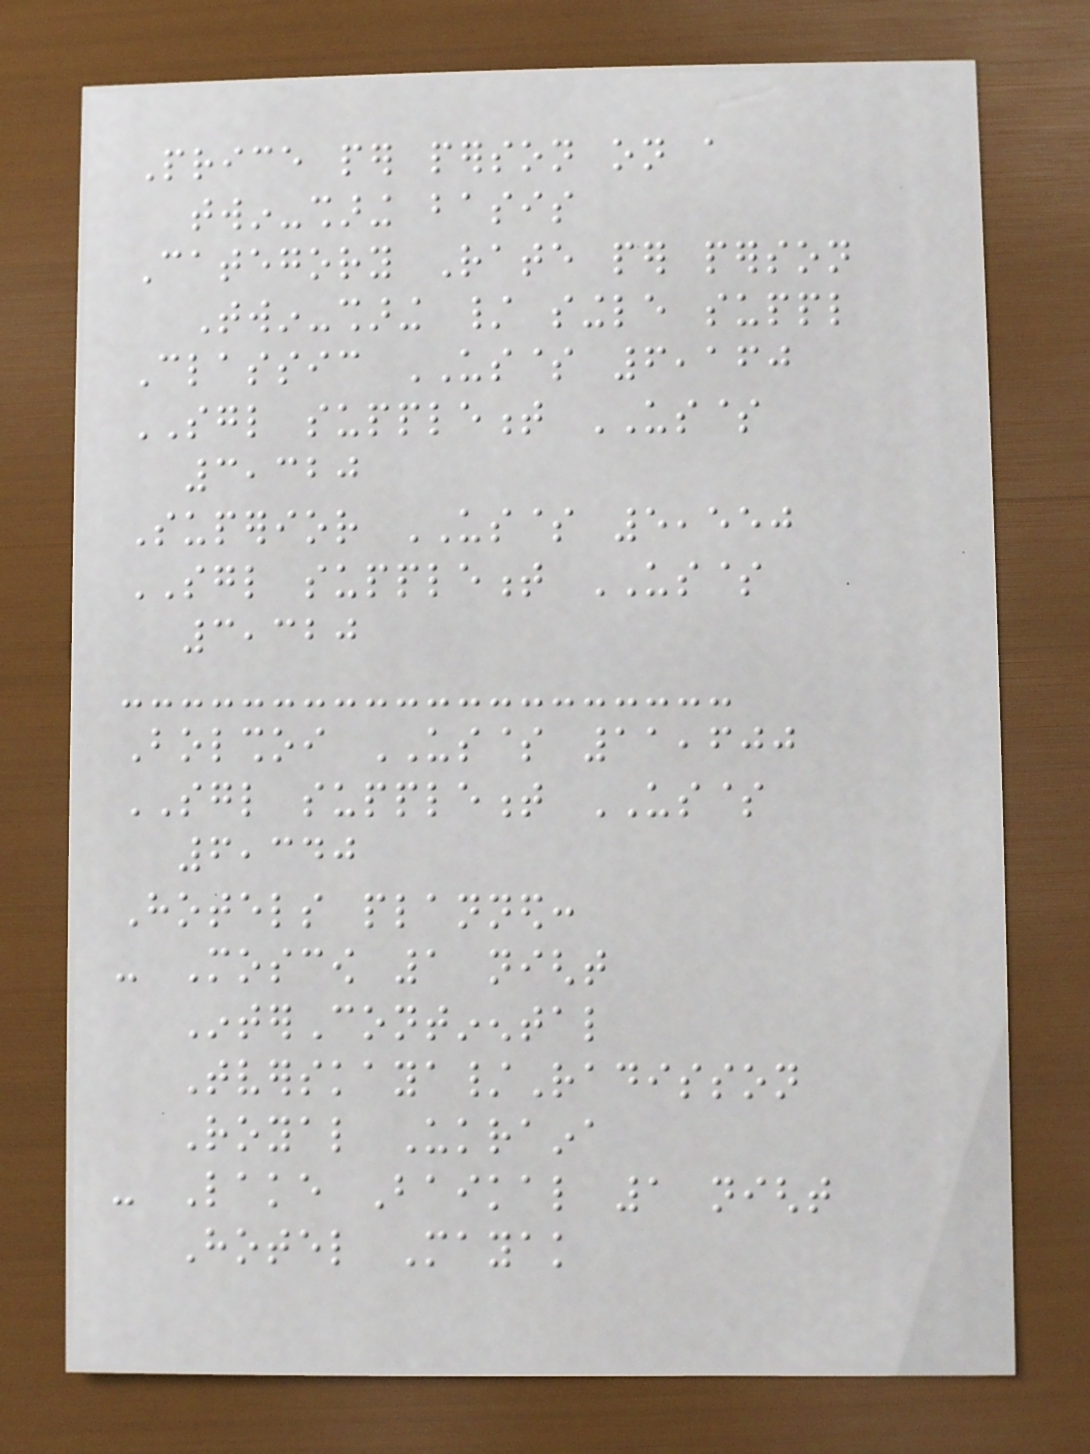Price per person on a
twin-sharing basis
Category Rate per person
Twin-sharing / single suppl
Classic US$ 6,160
SGL supplement US$
3,320
Superior US$ 5,550
SGL supplement US$
3,320
Bolshoi US$ 11,600
SGL supplement US$
6,340
Hotels planned:
- Moscow 1 night
InterContinental
Tverskaya/Radisson
Royal Ukraina
- Lake Baikal 1 night
Hotel Mayak
